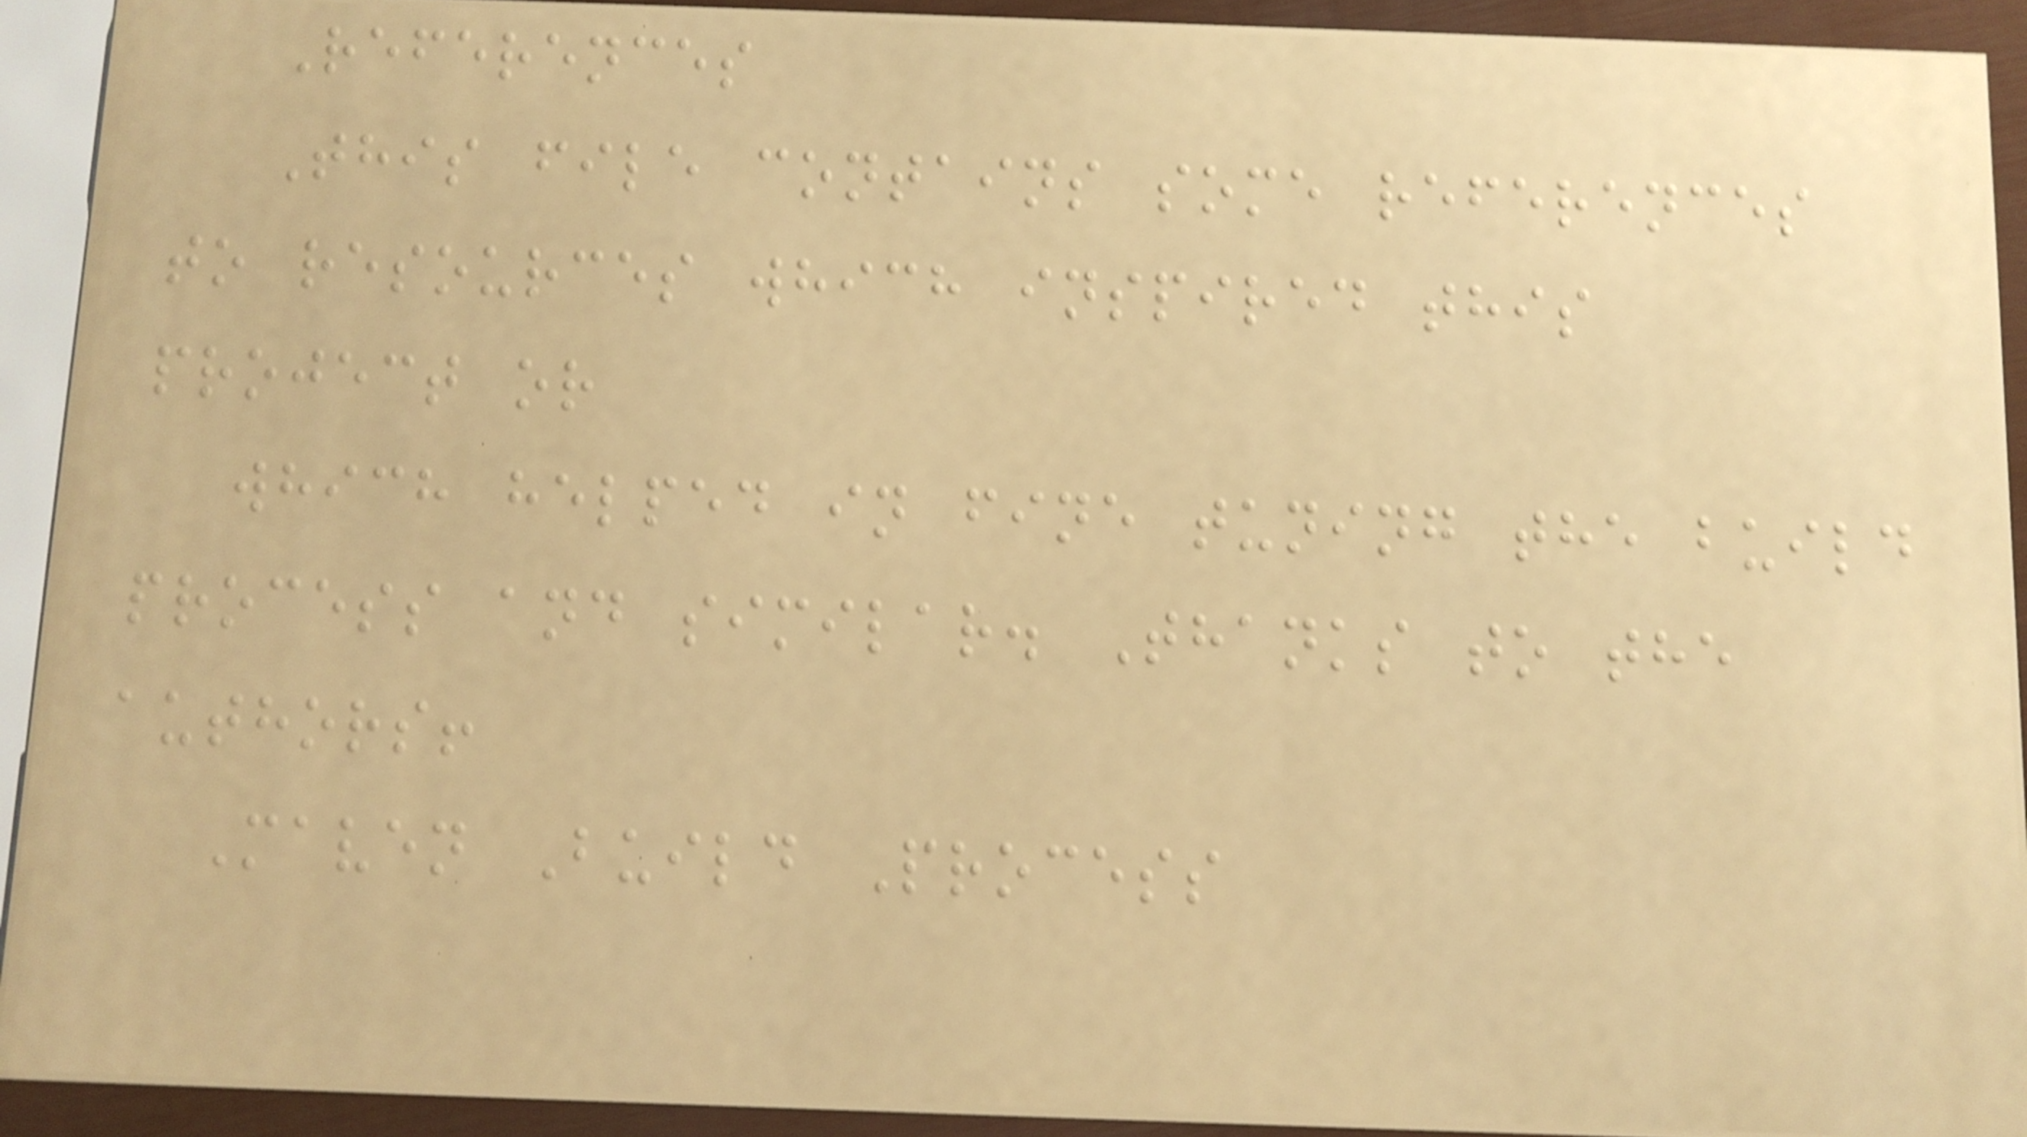References
This file contains some references
to resources which inspired this
project or
which helped in fine tuning the build
process and similar. Thanks to the
authors!
Maven Build Process
